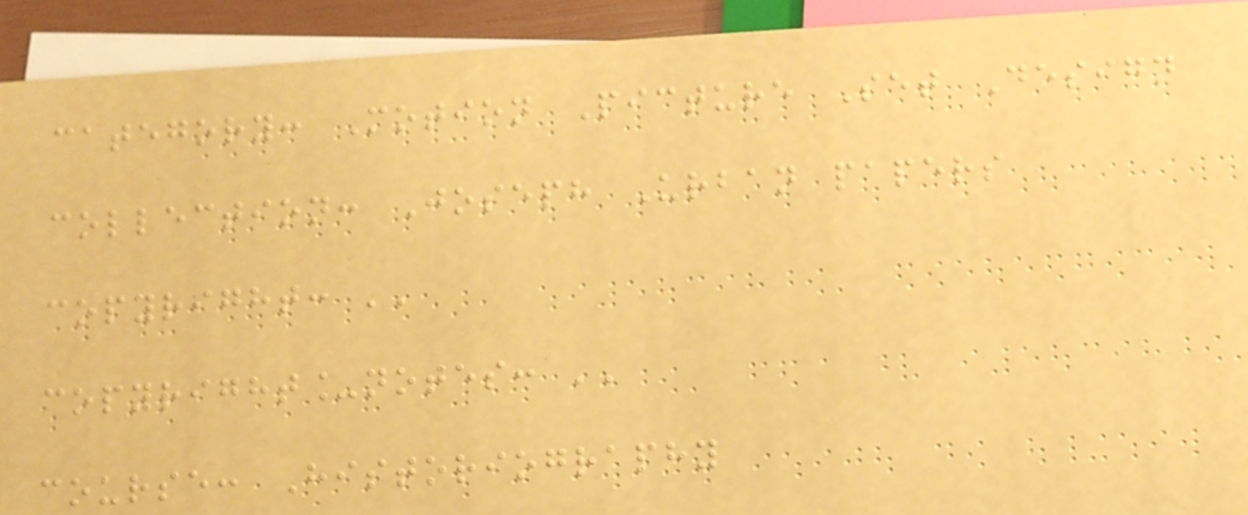category: Motion Picture Set Design
collection: Joseph Urban papers
copyright: ''
copyright_notes: ''
course: Historiography
